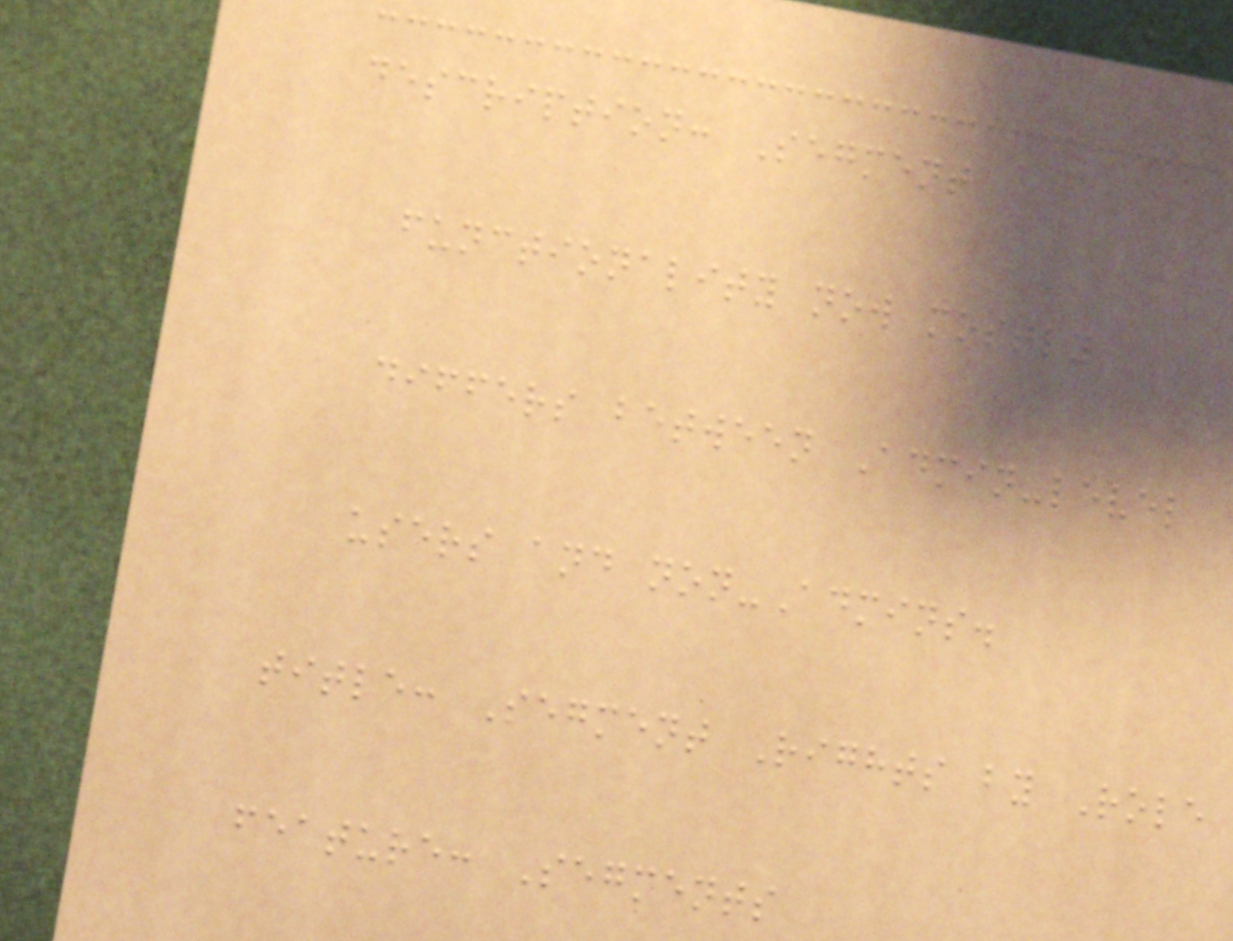description: Segment
functionality now mostly
differs between Admin-level
users and non-Admins.
title: Segment Rights by Role
feature: Segments
